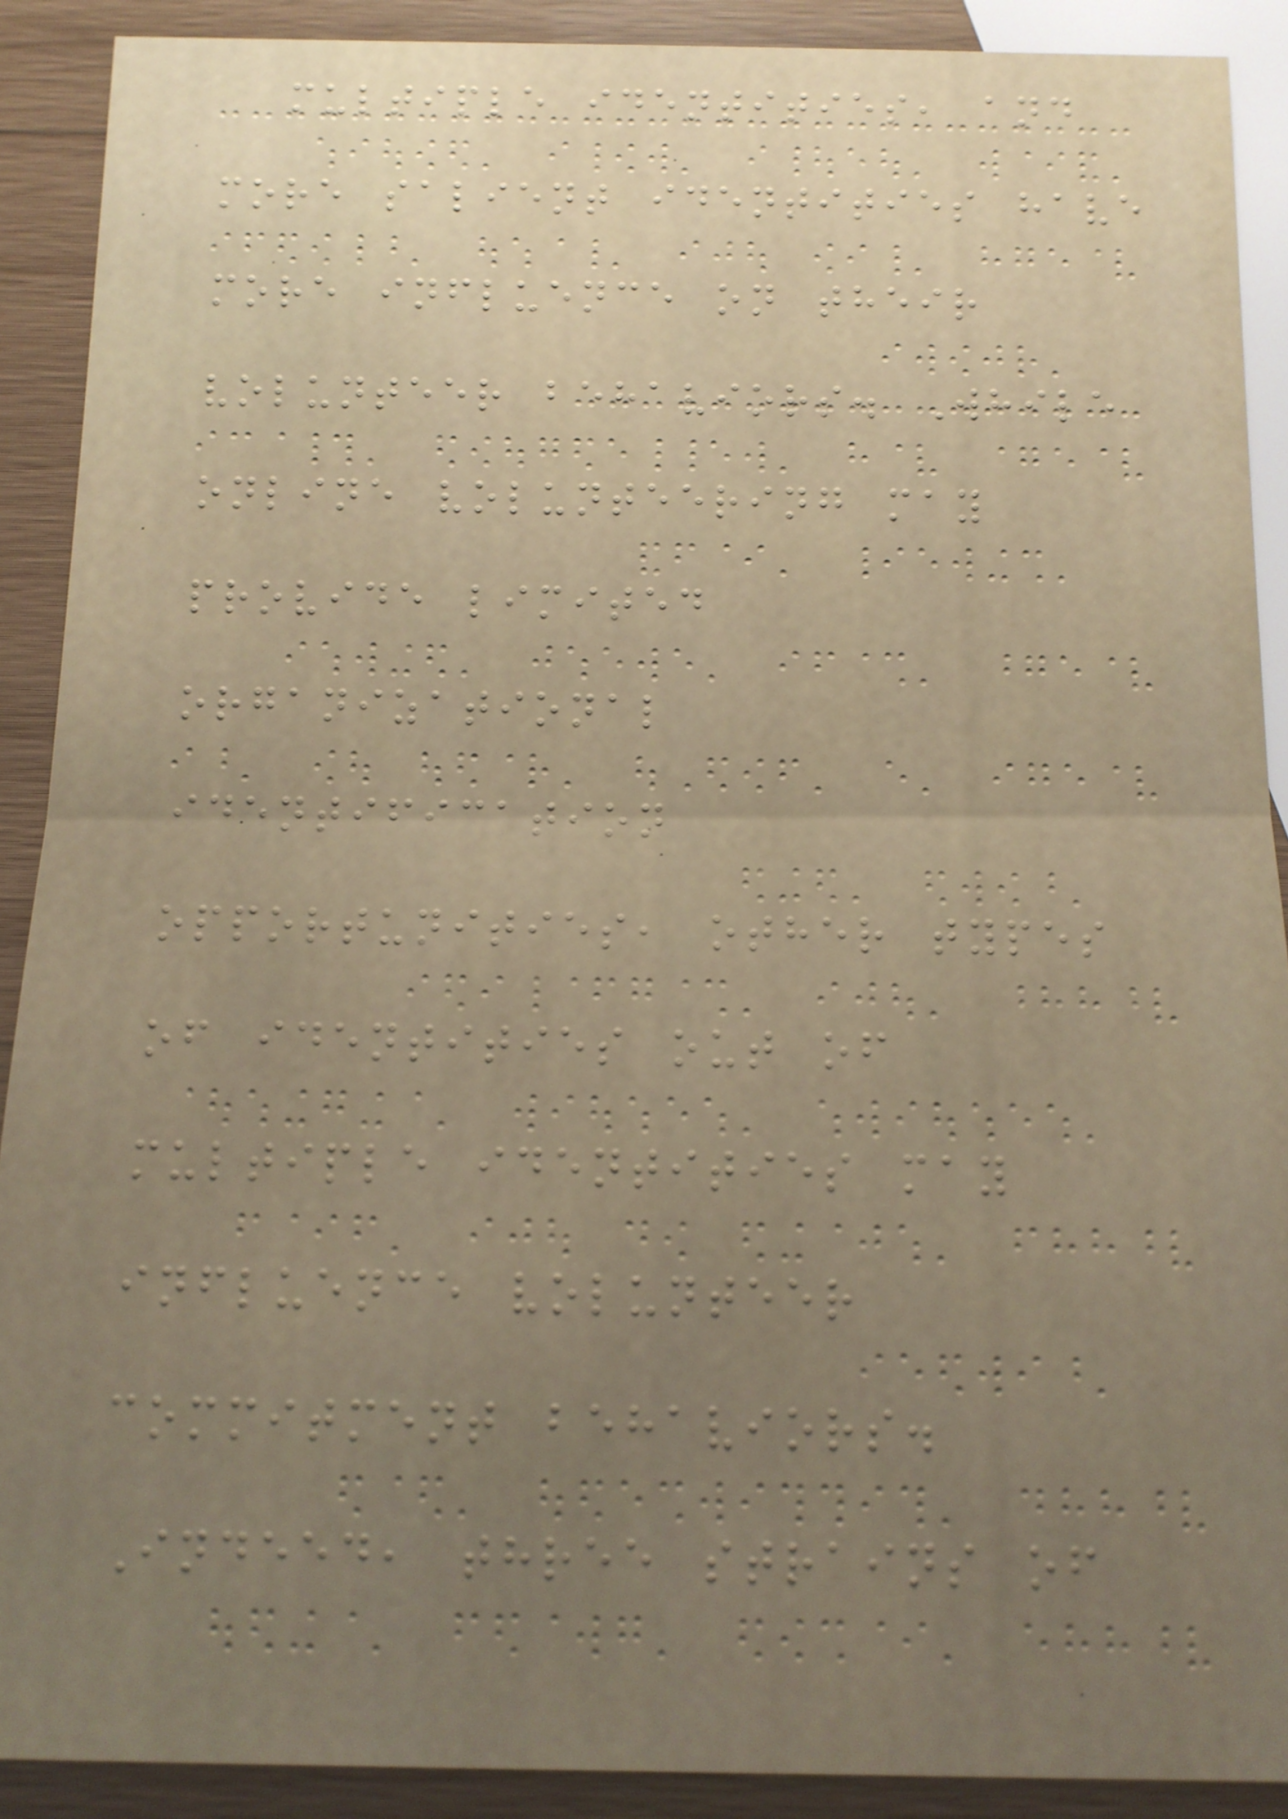multiple identities, and
more salient identities have
more influence on their
volunteer behaviors. While
online volunteering may
provide limited
organizational
identification
opportunities, other types
of identities out of
multiple identities may
influence volunteer
commitment behaviors.
Indeed, three strains of
